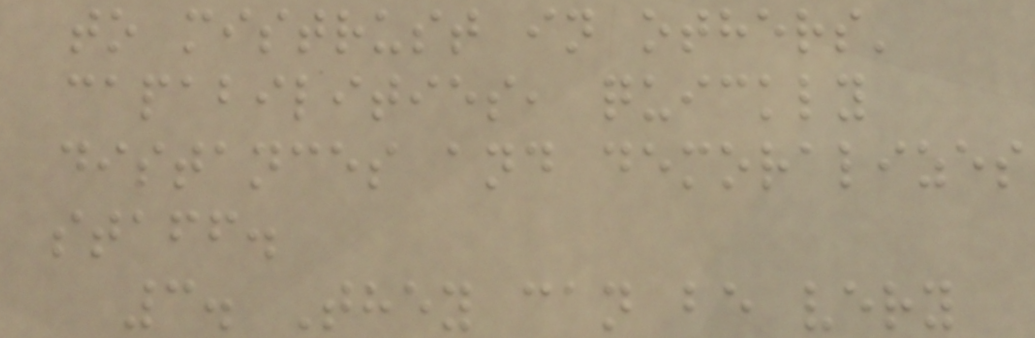to mistrust in others'
capabilities, quickly
distances and demoralizes
staff.
3. They can be very
